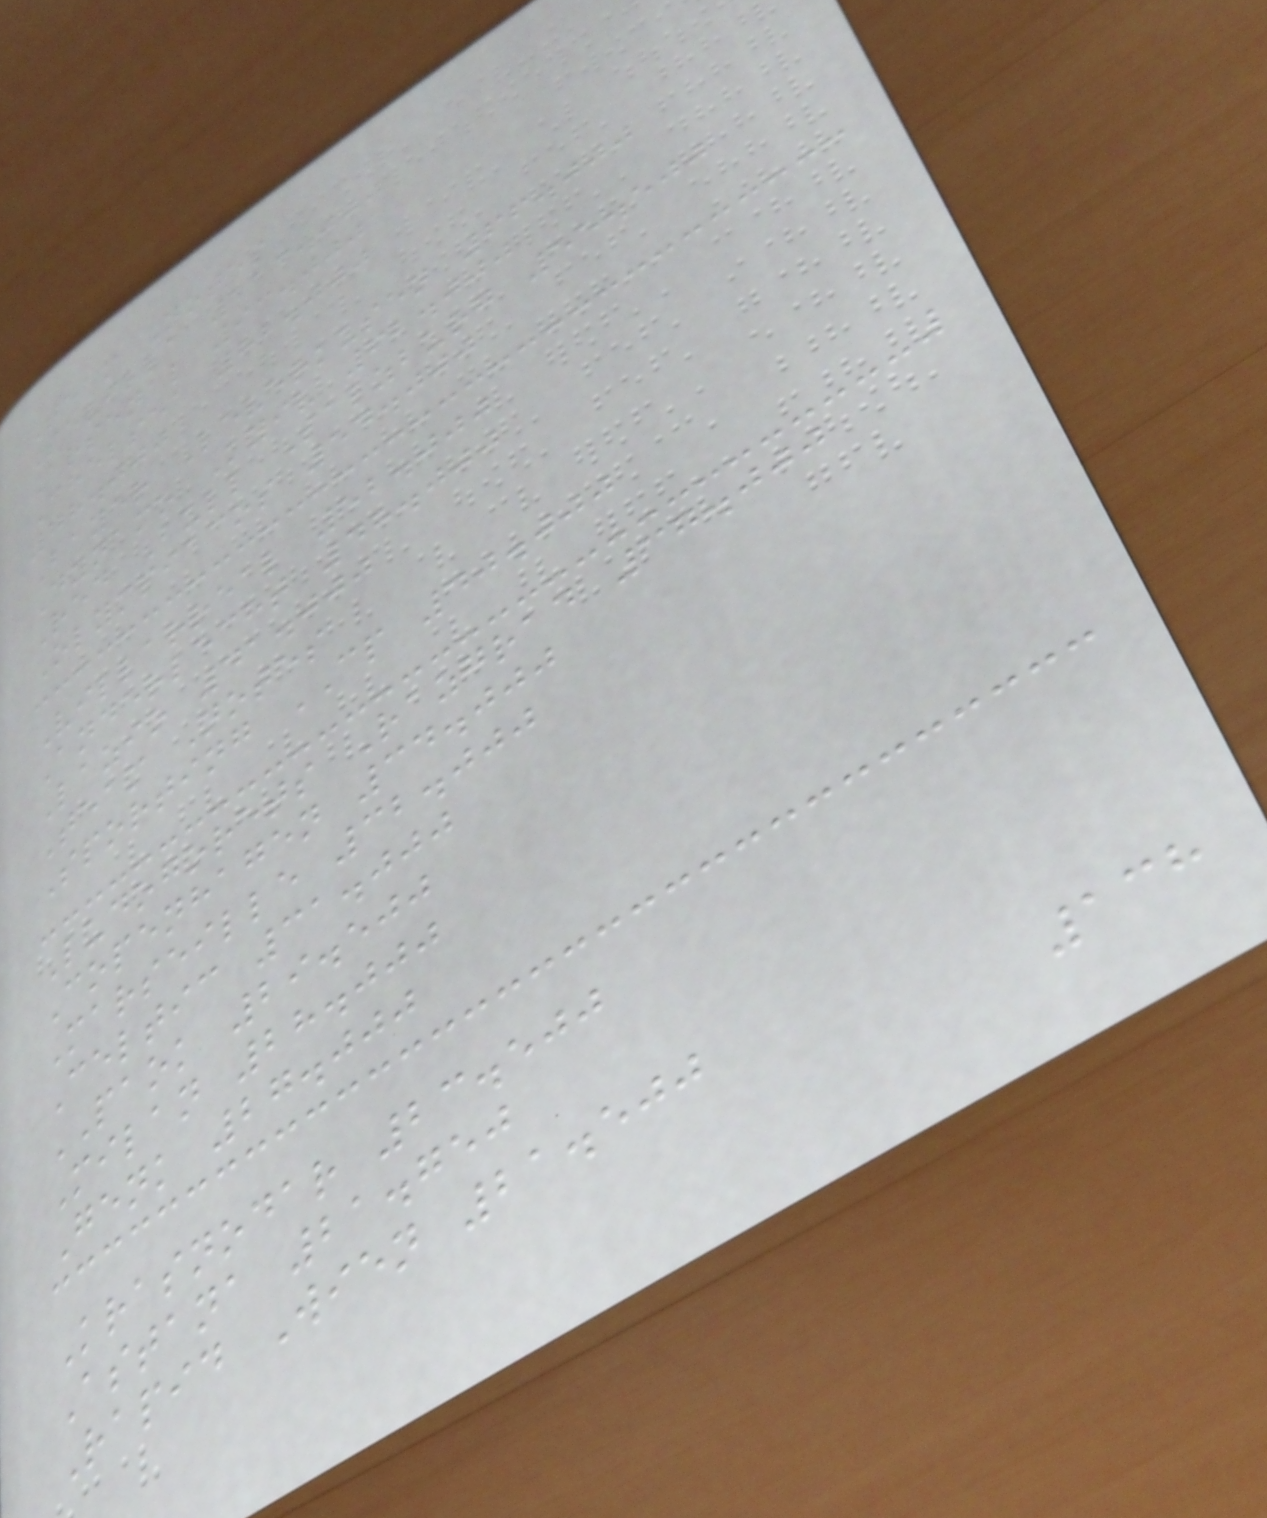Team Notes
Sevilla 113.000
Arsenal 93.000
Chelsea 82.000
78.000
Bayer Leverkusen 66.000
Dynamo Kyiv 62.000
Red Bull Salzburg 55.500
Olympiacos 54.000
Villarreal 52.000
Anderlecht 48.000
Lazio 41.000
Team Notes
Sporting CP 40.000
Ludogorets Razgrad 37.000
Copenhagen 34.000
Marseille 32.000
Celtic 31.000
PAOK 29.500
Milan 28.000
Genk 27.000
Krasnodar 23.500
Astana 21.750
Rapid Wien 21.500
138
